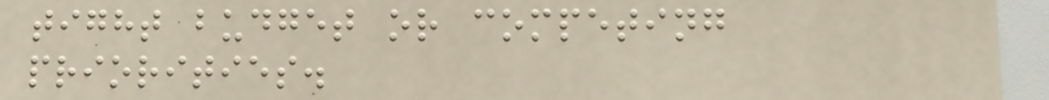tight budget or competing
priorities.
